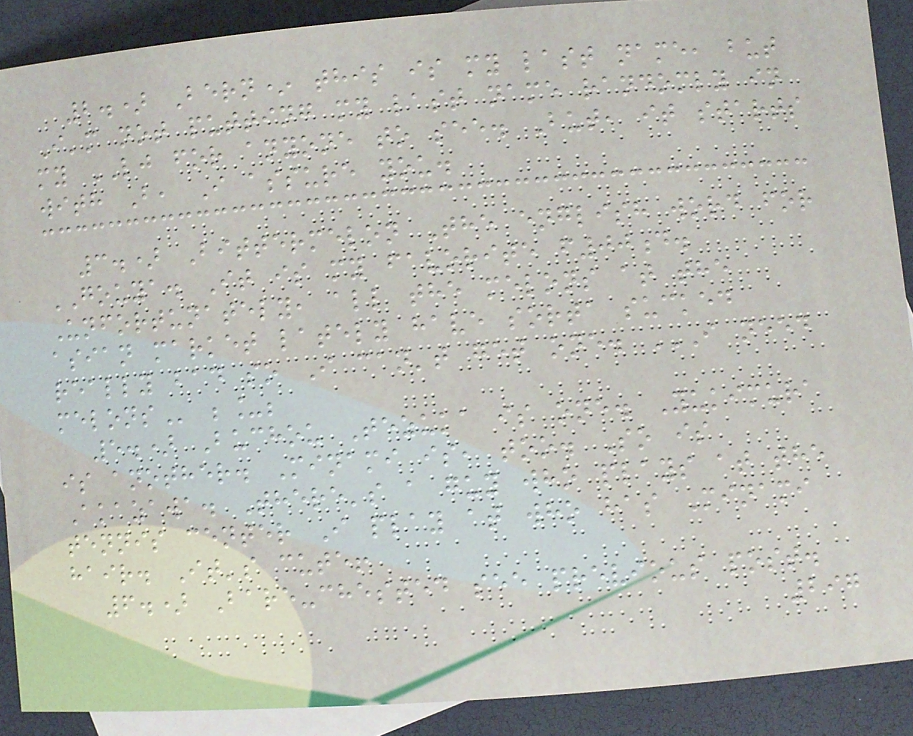2.) Bern* this is my last name, but
I'm not putting my last name randomly in
my LJ for anyone to see. But, it starts
with B, I assure you.
3.) Bittermelon The english word for
GOUYA. It is my favorite f00d.
Unfortunately, all the melons at the
asian market lately have sorta sucked
really bad so I can't get one. I NEED
MELONS ;_;
5.) Buchou Tezuka is one. Yukimura
is another. Minami is, too. So is
Akazawa. There's a guy who plays at the
tennis center I play at who has Minami
hair. It's cute!
6.) Bare-chested see previous post.
297
